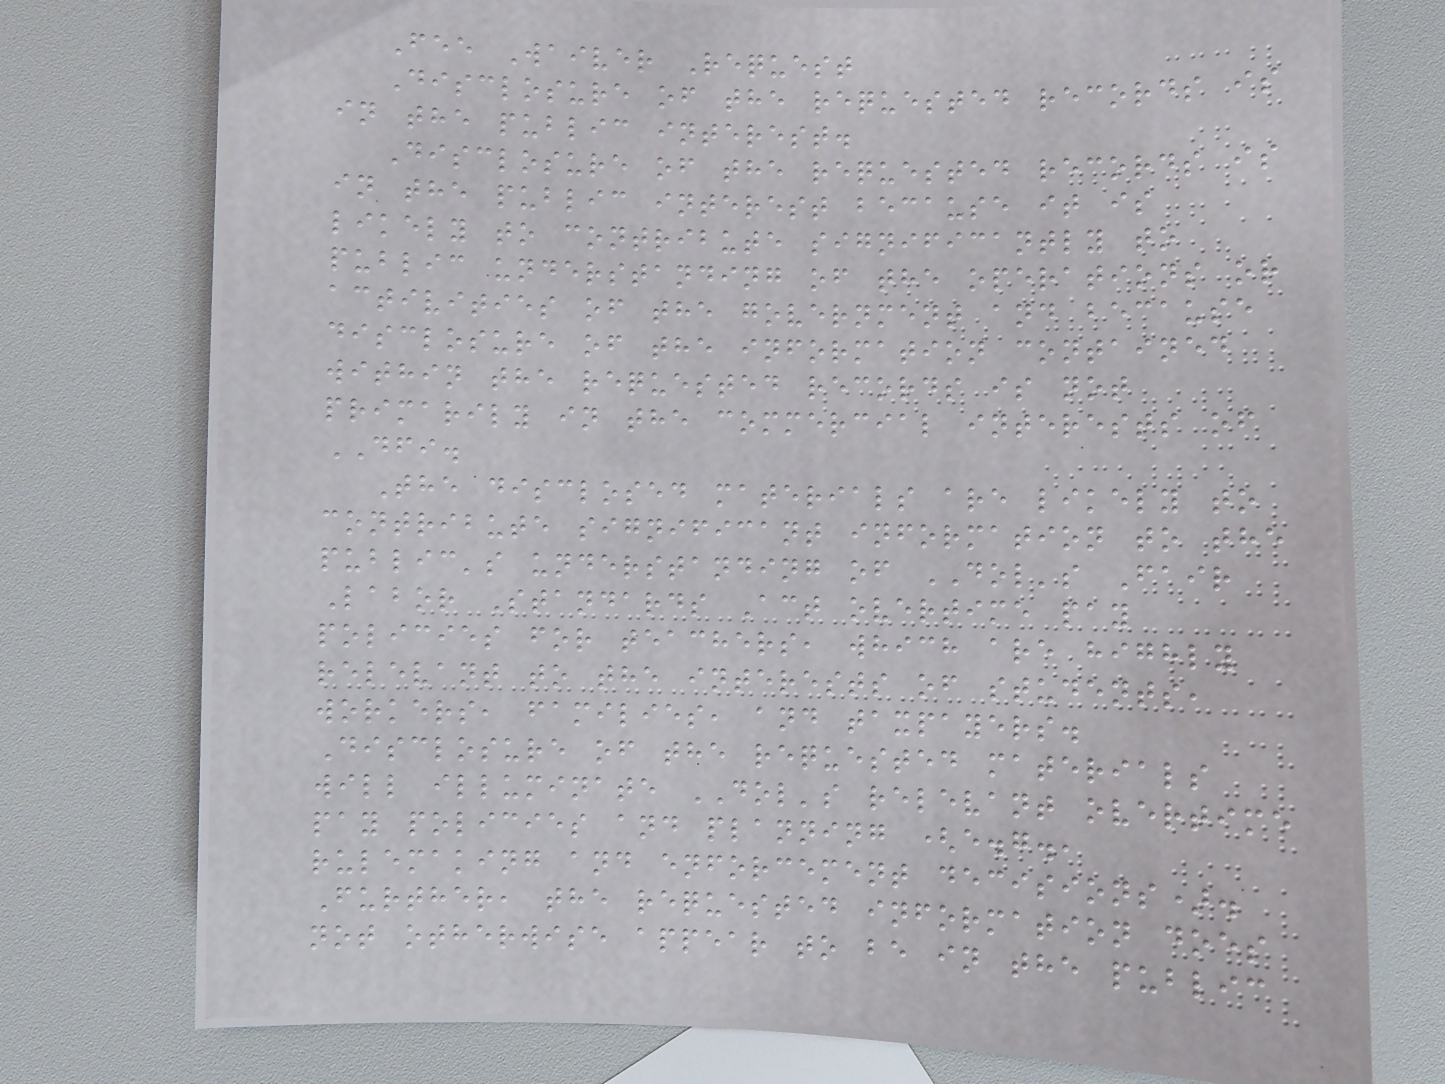Fee Waiver Request
Disclosure of the requested records is
in the public interest.
Disclosure of the requested records is
in the public interest because it is
likely to contribute significantly to
public understanding of the operations or
activities of the government and because
disclosure of the information contained
within the requested records is not
primarily in the commercial interests of
DFI.
The disclosed materials are likely to
contribute significant information to the
public's understanding of DOL's Fair
Labor Standards Act overtime pay
policies for teachers, which are highly
relevant to the interests of students,
workers, families, and taxpayers.
Disclosure of the requested materials
will illuminate DOL's relevant overtime
pay policies and planning (e.g.,
rulemaking and enforcement decisions).
Further, the requested information does
not otherwise appear to be in the public
